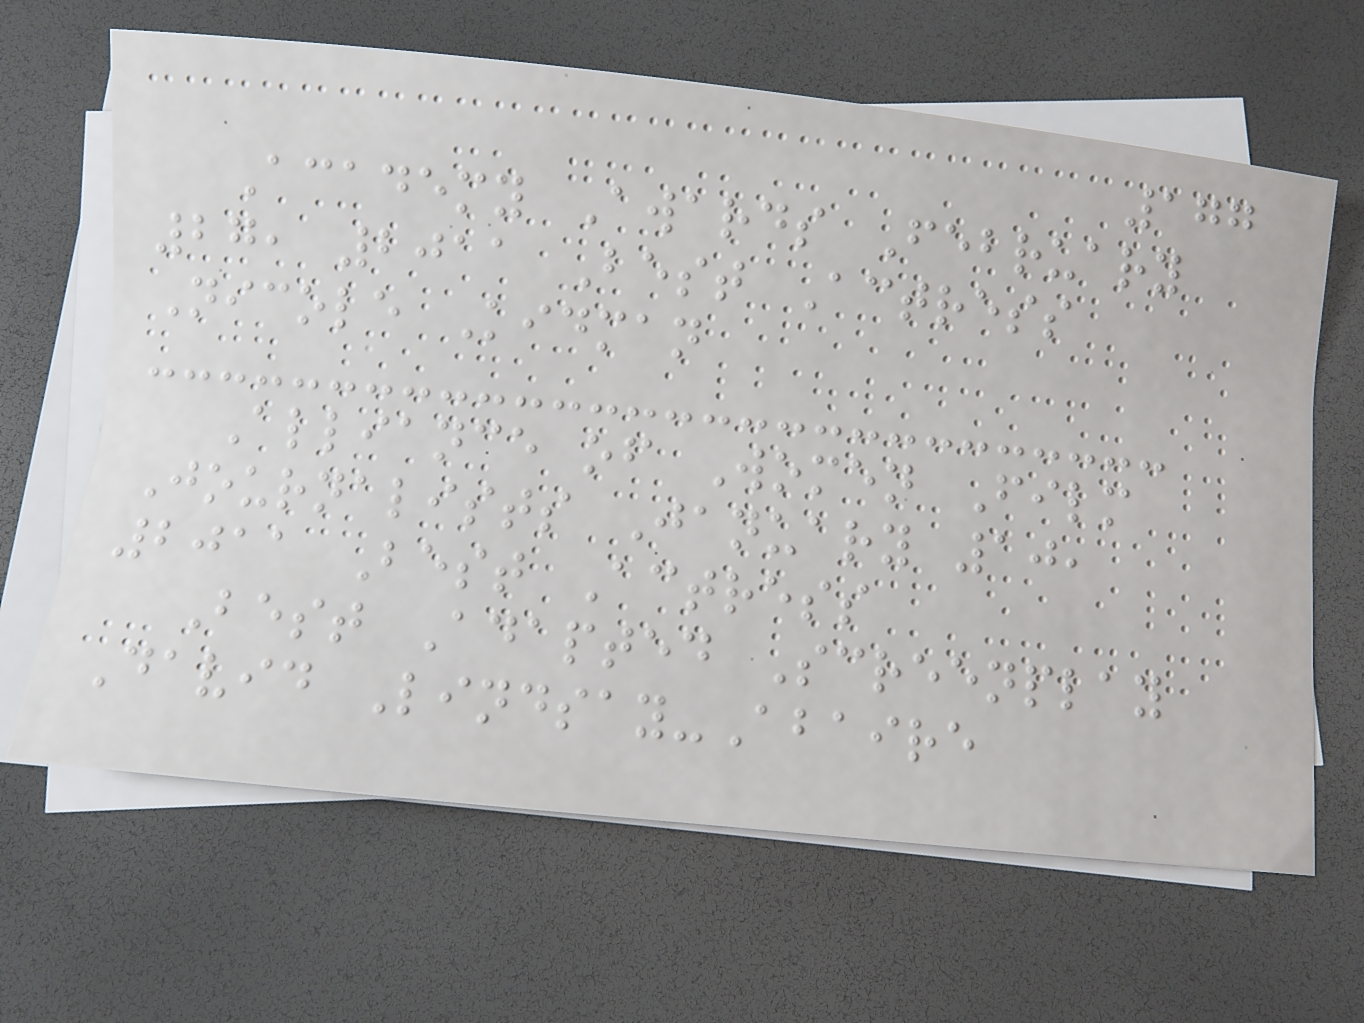177
Academy Awards February
27, 2011 Best Actress
Nicole Kidman
Alliance of Women Film
Journalists January 10,
2011 Best Actress
Best Adapted Screenplay
David Lindsay-Abaire
